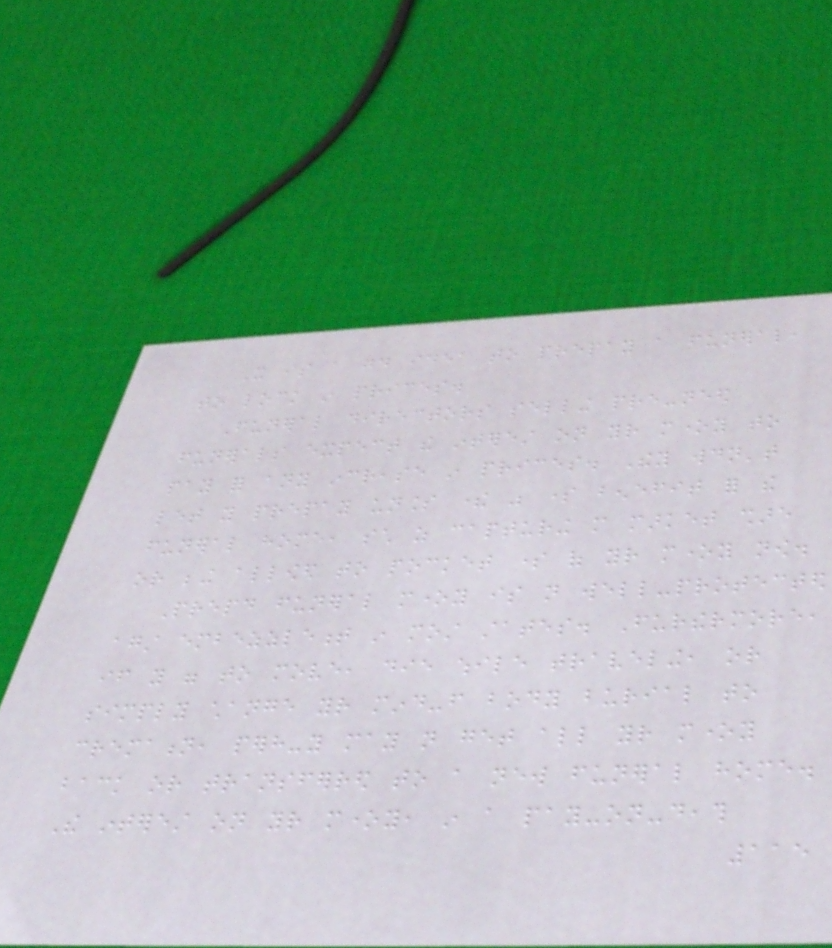It is a good idea to prepay a funeral,
to lock in prices.
Funeral directors selling pre-need
funerals expect the interest on your money to
pay for any increase in prices. They wouldn't
let you prepay unless there was some benefit for the
funeral home, such as capturing more market share
or being allowed to pocket some of your money now.
Prepaid funeral money is not well-protected
against embezzlement in most states. Furthermore,
if you were to move, die while traveling, or
simply change your mind-from body burial to
cremation, perhaps-you may not get all your money
back or transferred to a new funeral home.
The interest on your money, in a pay-on-death
115
